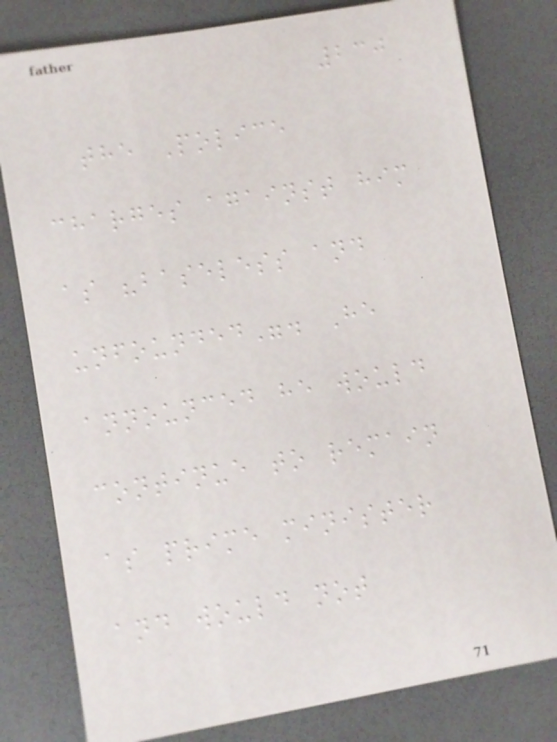230
the Police
charges against him
as "baseless and
unfounded". He
announced he would
continue to remain
as prime minister
and would not
